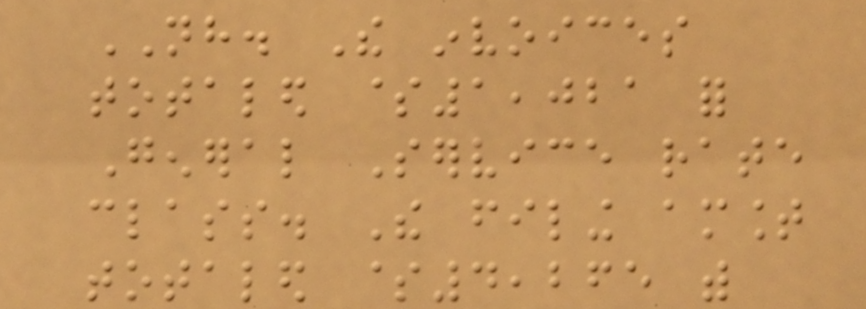NH. The invoices
totaled $1,021 for
General Service rate
class. The filing amount
totaled $4,265 with
